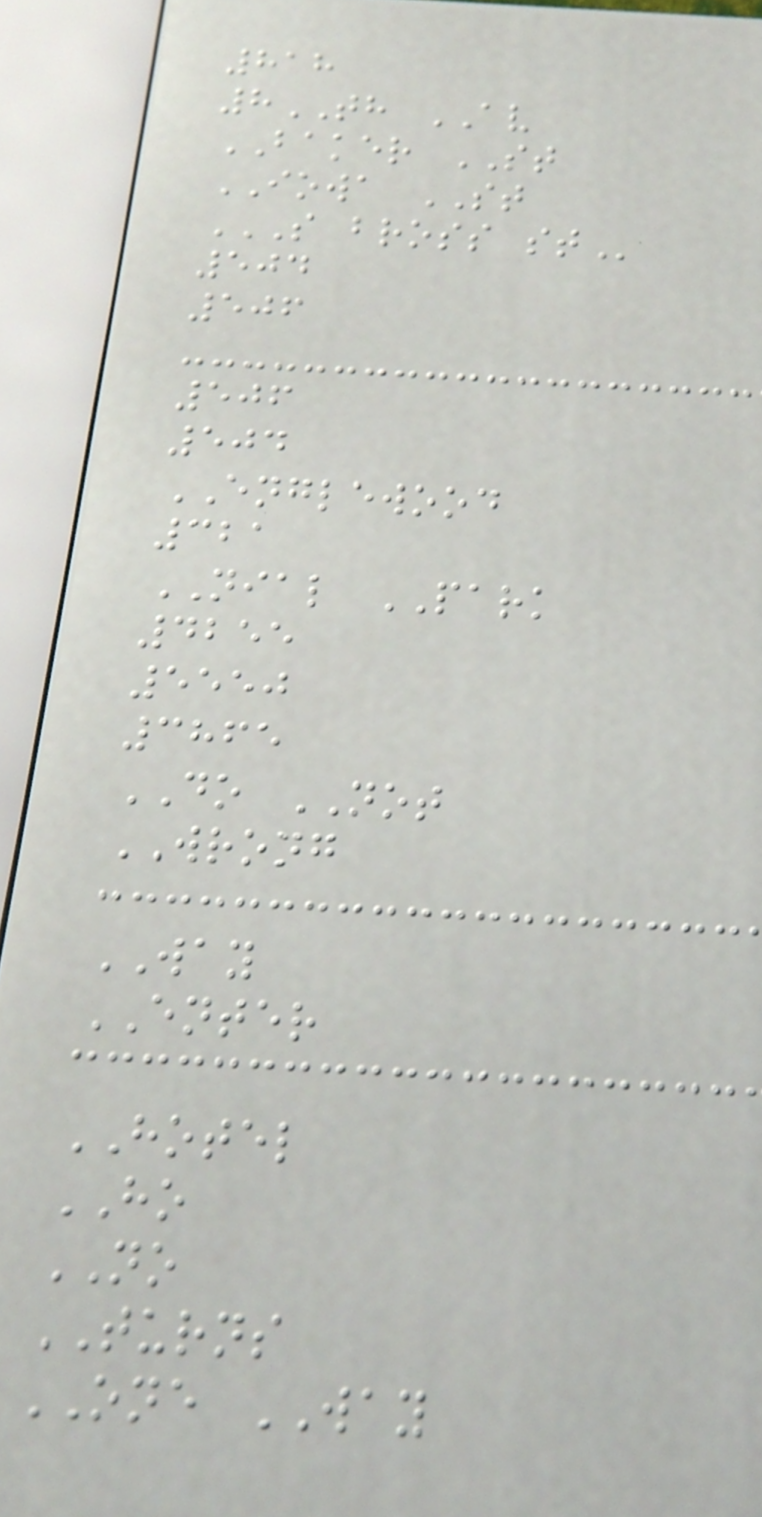818
8TH AV
BAKER ST
IOWA ST
S BROSS ST
504
506
506
504
ENGLEWOOD
321
NIAL PARK
4255
5550
3865
DO NOT
WRONG
WAY
ENTER
HOTEL
HO
NO
TURNS
ONE WAY
